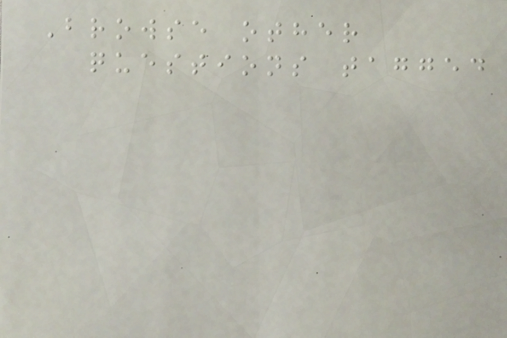Browse other
questions tagged
